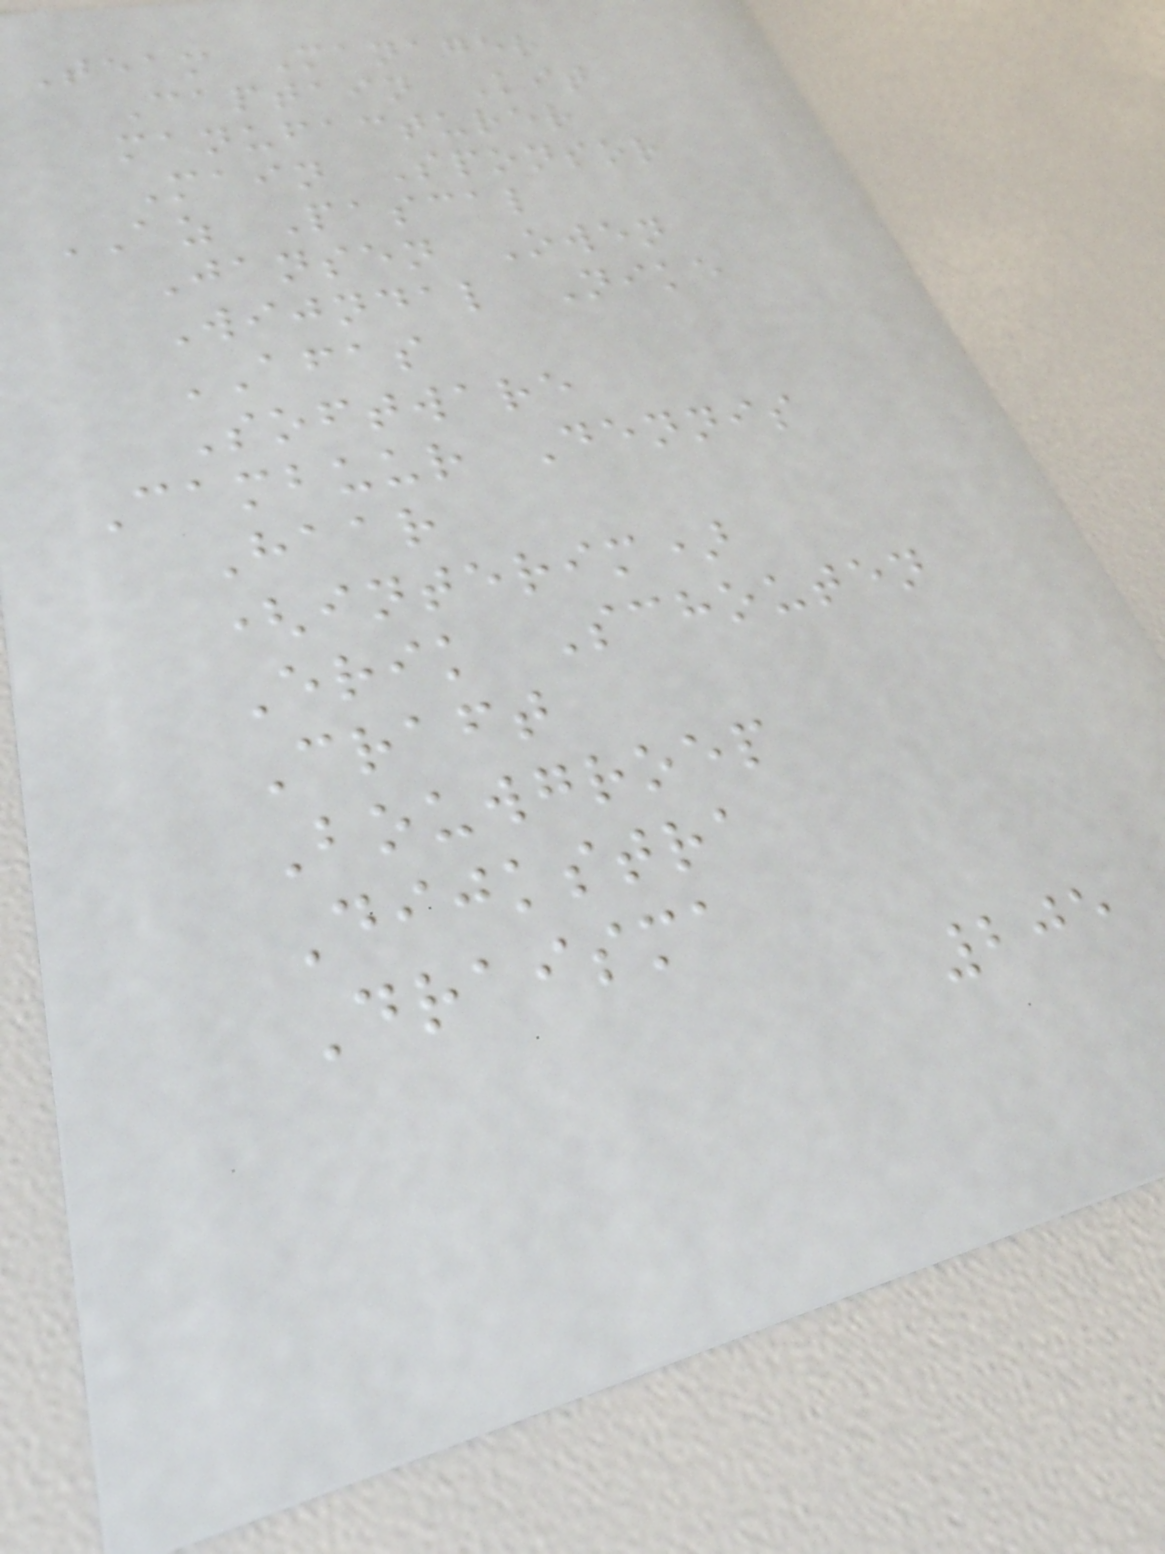Team Manager
Captain Kit
manufacturer
Main Sponsor
AZ Pascal
Jansen Owen
Wijndal Nike
AFAS
Software
Cambuur Dennis
Haar
(interim)
Erik Schouten
Craft
Bouwgroep
Dijkstra
Draisma
205
